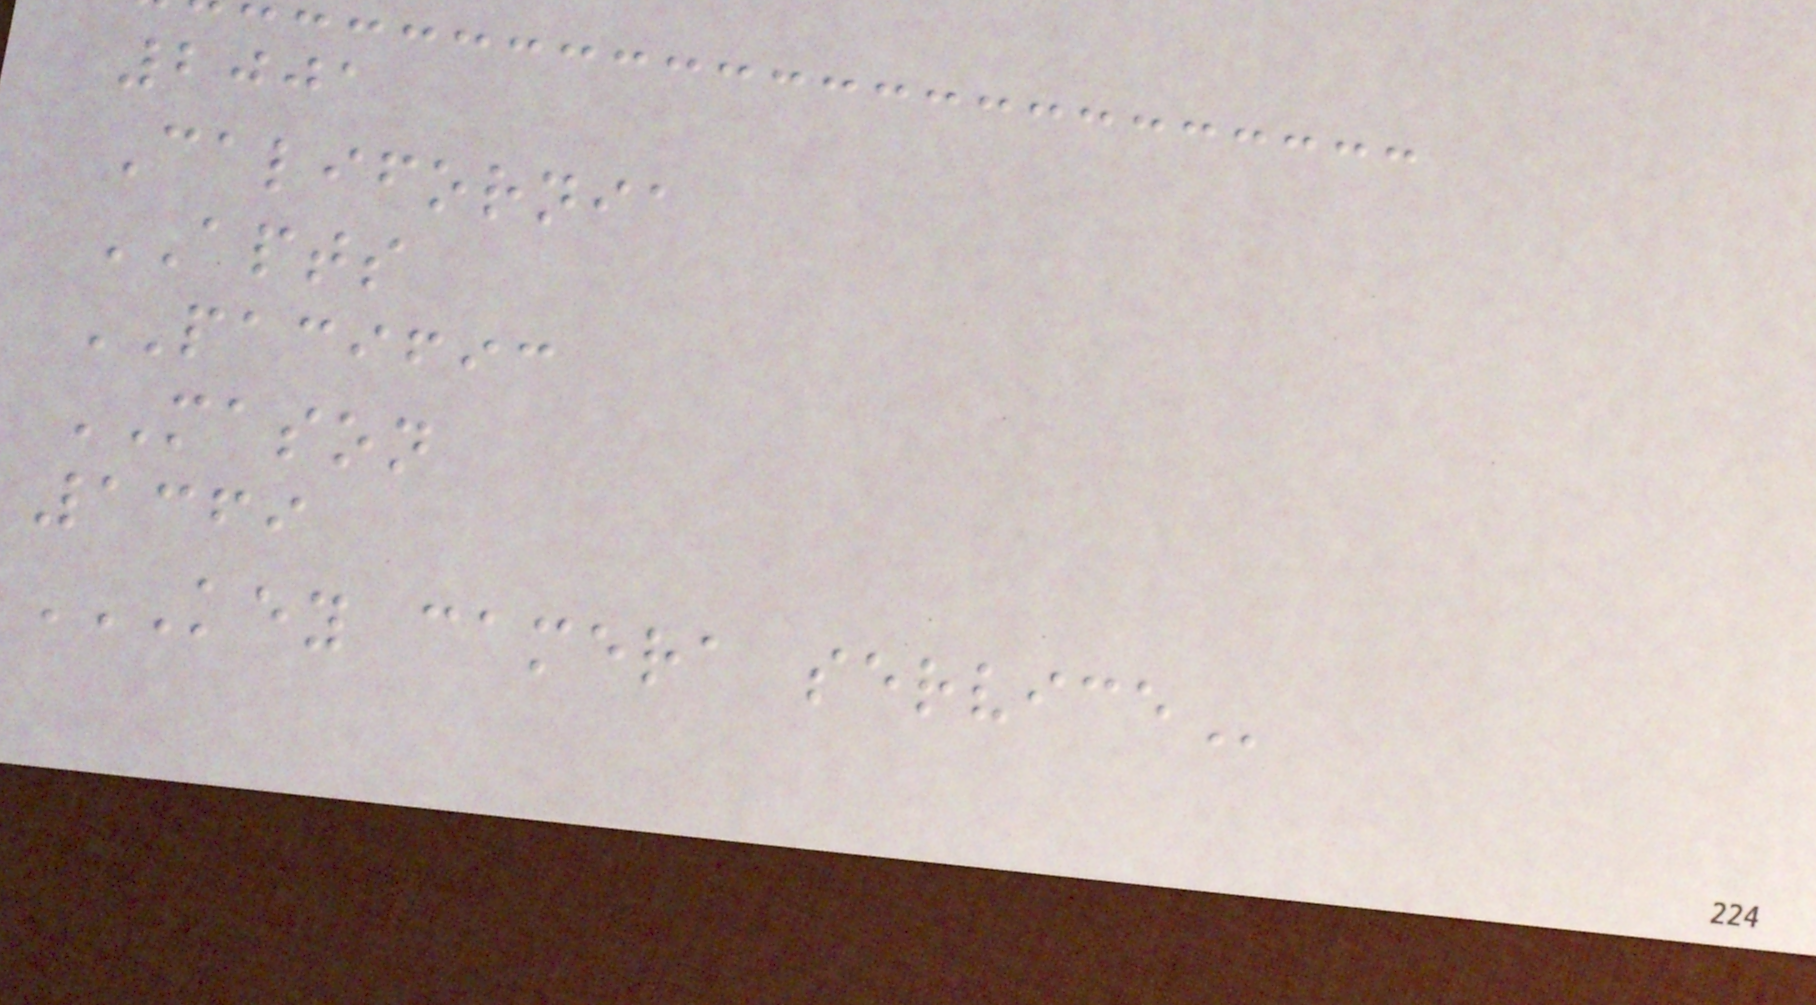2001
California
APTS
PACIFIC
MASON
1369
KEY CAMERA SERVICE
